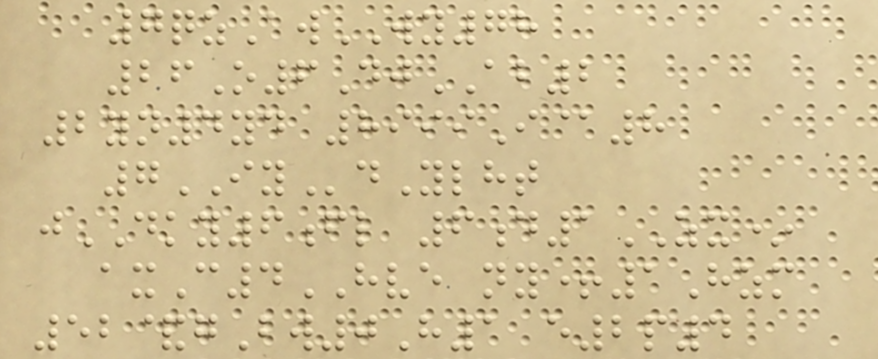7qzAwWY78
26O6DjAB2
2yn4yd 8999I@8
7IYdYlht
jDKY6fl 6d1ZX*
axC4HVE ny+1Hzm
52&gBw0H1 e2p4
